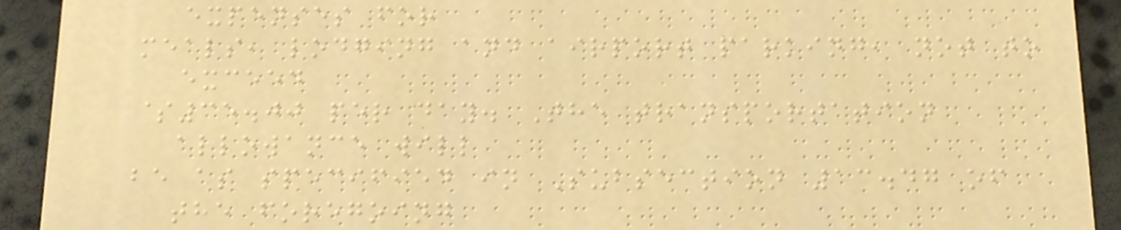expenses for
meals, lodging and airport parking, not to
exceed
$35.00 per day. The transportation
allowance will
be as specified in Subsection 13.47 of
the foregoing
